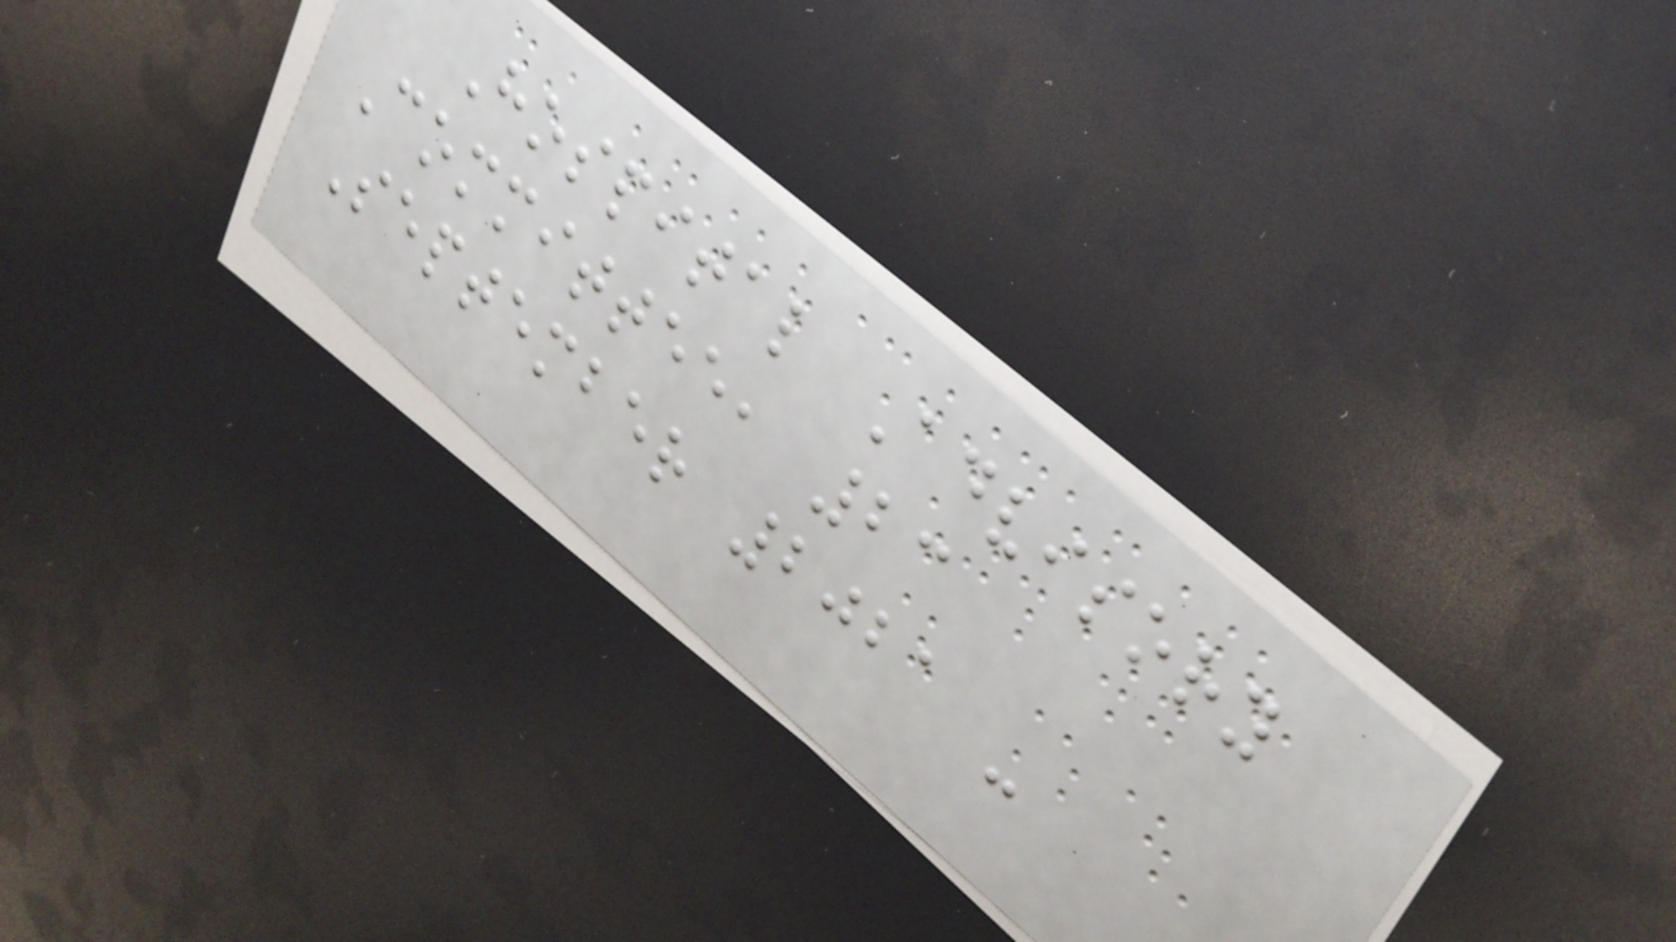Hospital Advisory
Committee, 23
September 2021 -
